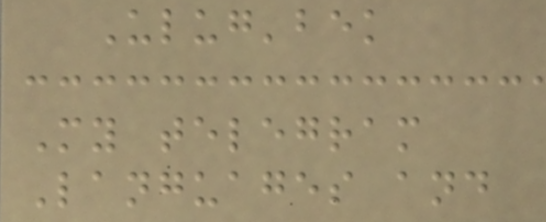Ulug'bek
My telegram
Languages and
